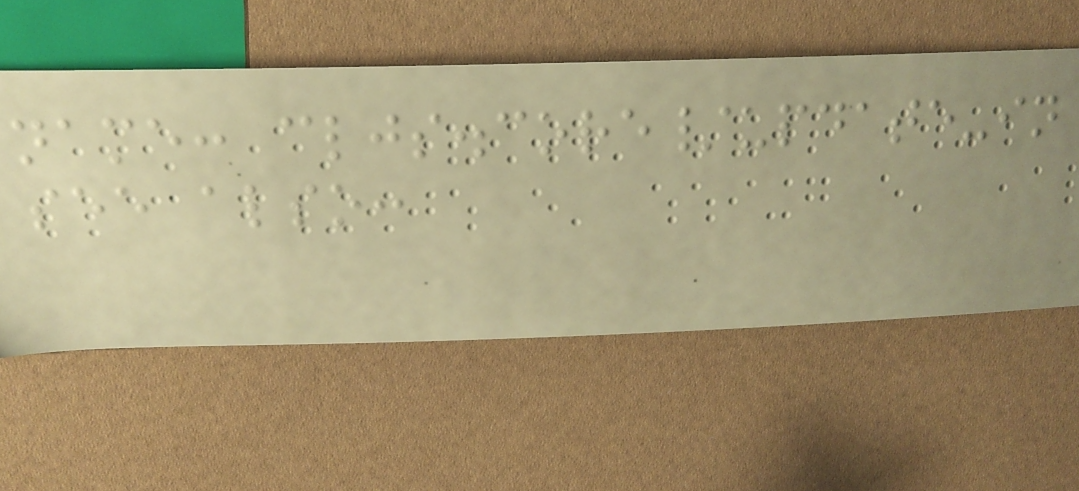name: cljs.core/update-in
see also:
